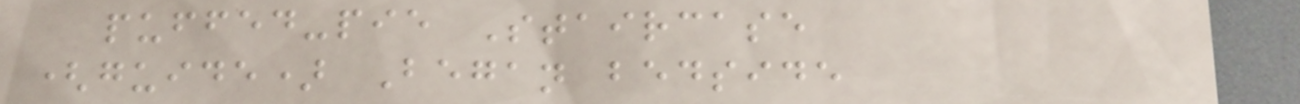puffed-pie Staircase
(guide) Began bedside
